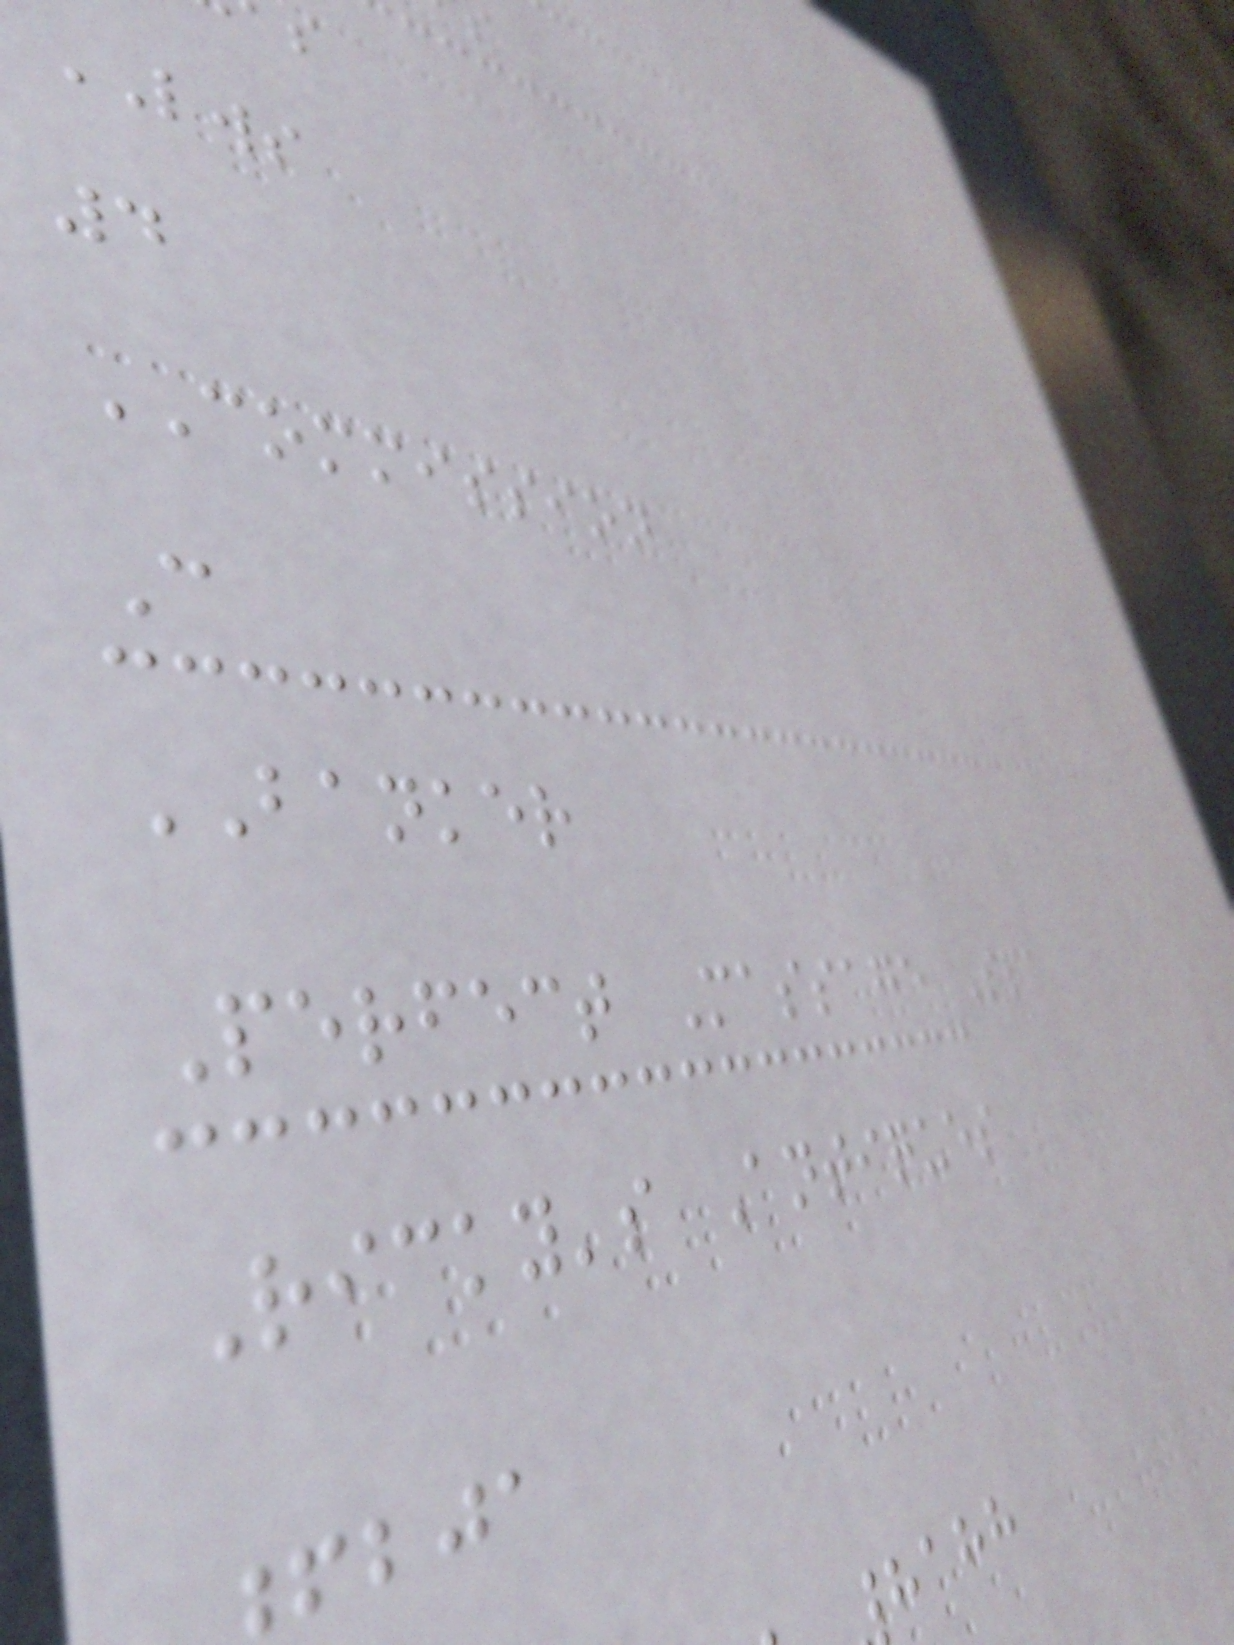LWS
4
COMMISSION
C
BANKER
Perfect Massage Spa
Ricky's Antiques
hahh
